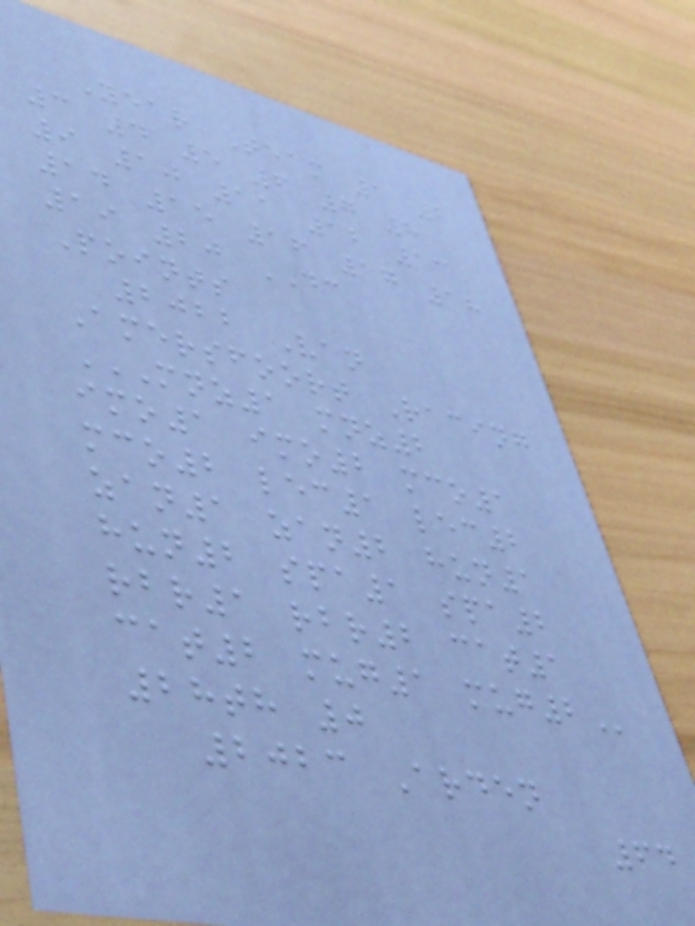Year Team 1 2
3 4 5 6 7 8
9 10 11 12 13
14 15 16 17 18
19 20 DC
Points
2022 Van
Amersfoort Racing
MNZ1 MNZ2
IMO1 IMO2 MCO1
MCO2 LEC1 LEC2
ZAN1 ZAN2 HUN1
HUN2 SPA1 SPA2
RBR1 RBR2 CAT1
CAT2 MUG1 MUG2
28th 0
2023 Arden
64
